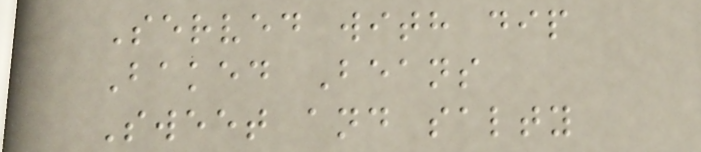Served with dip
Baked Beans
Sweet and salty
